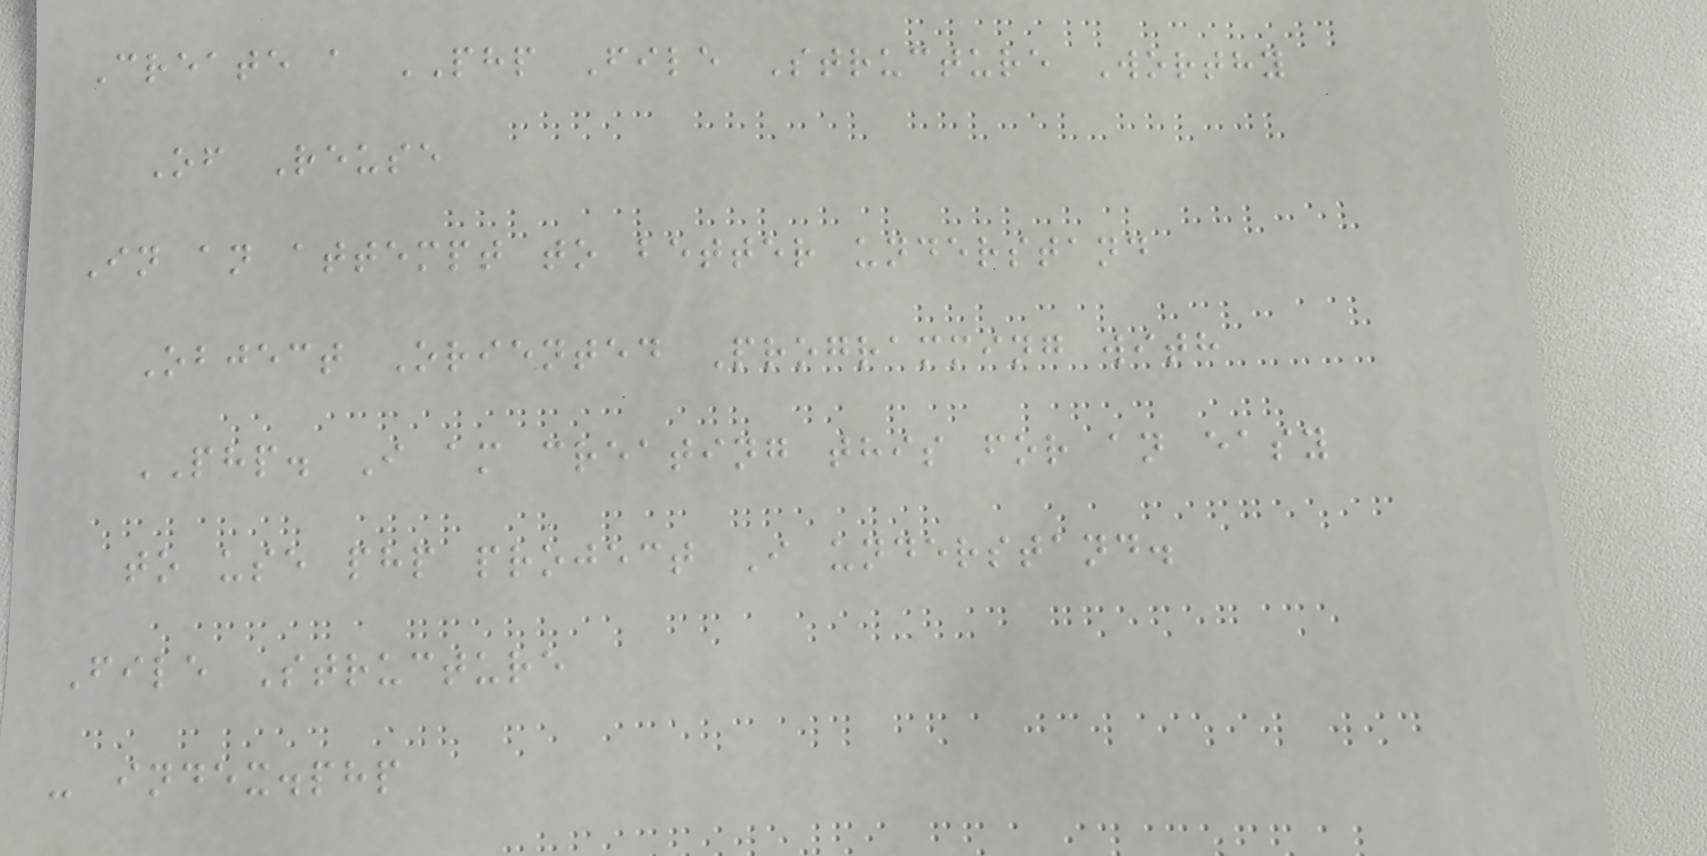Create a PHP File Structure Worthy
Of Reuse
In an attempt to better understand
Object Oriented Programming with
PHP. I am creating this for an easy
to use php project I understand.
File Structure
- index.php
